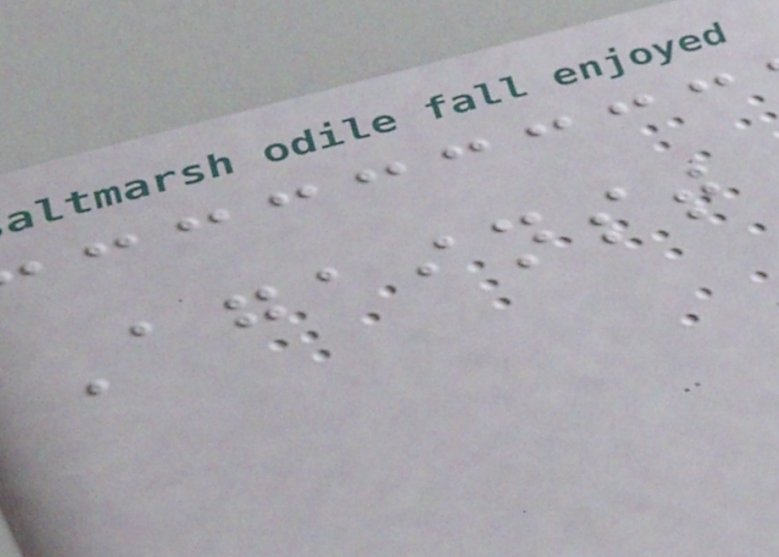Against
